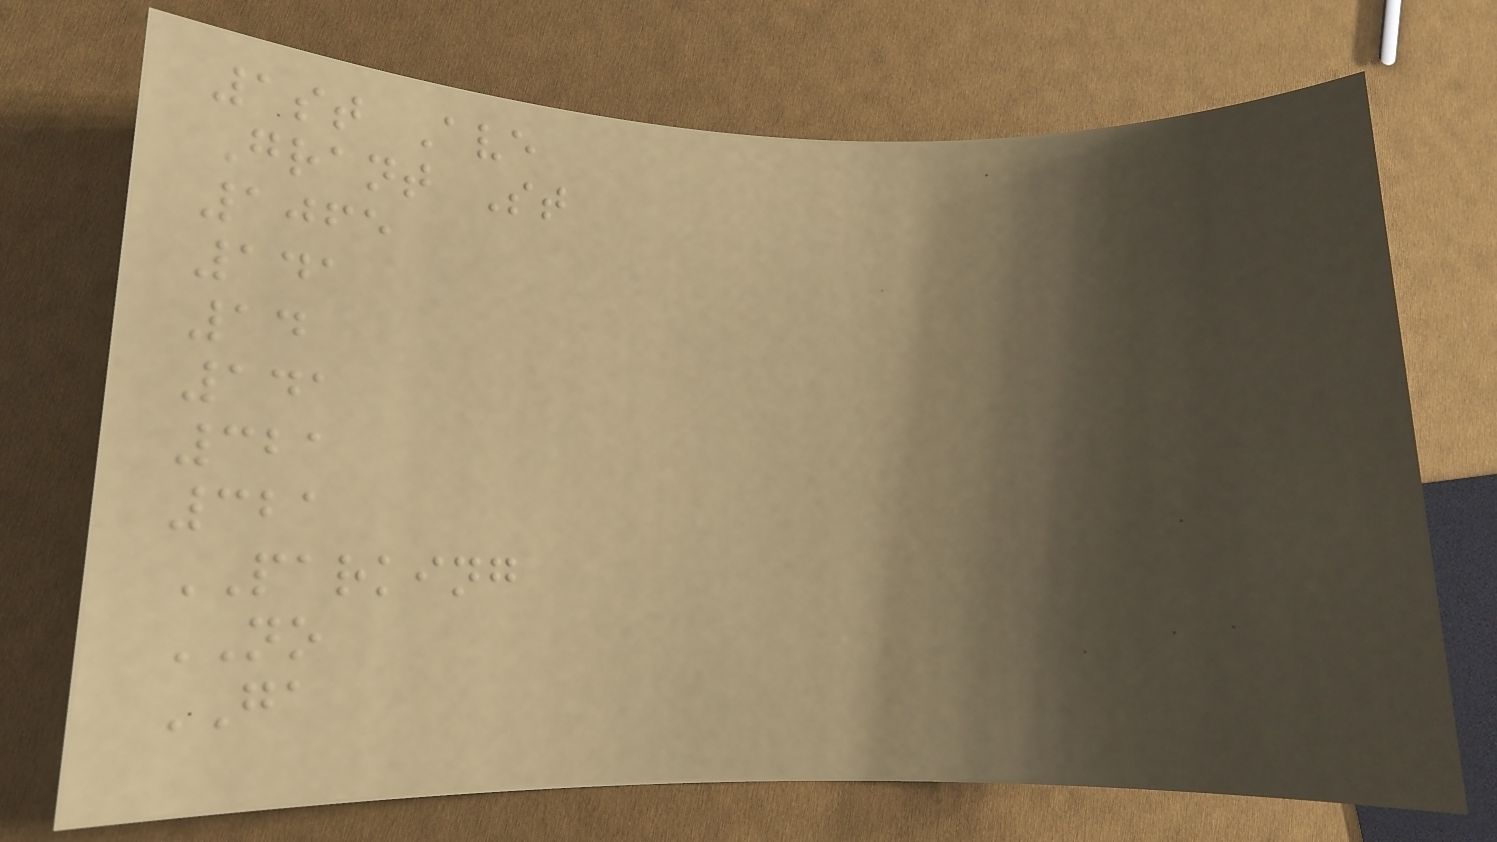1st Ave
Grant St
1065
141
14
141
321
321
PARKING
NO
GA
